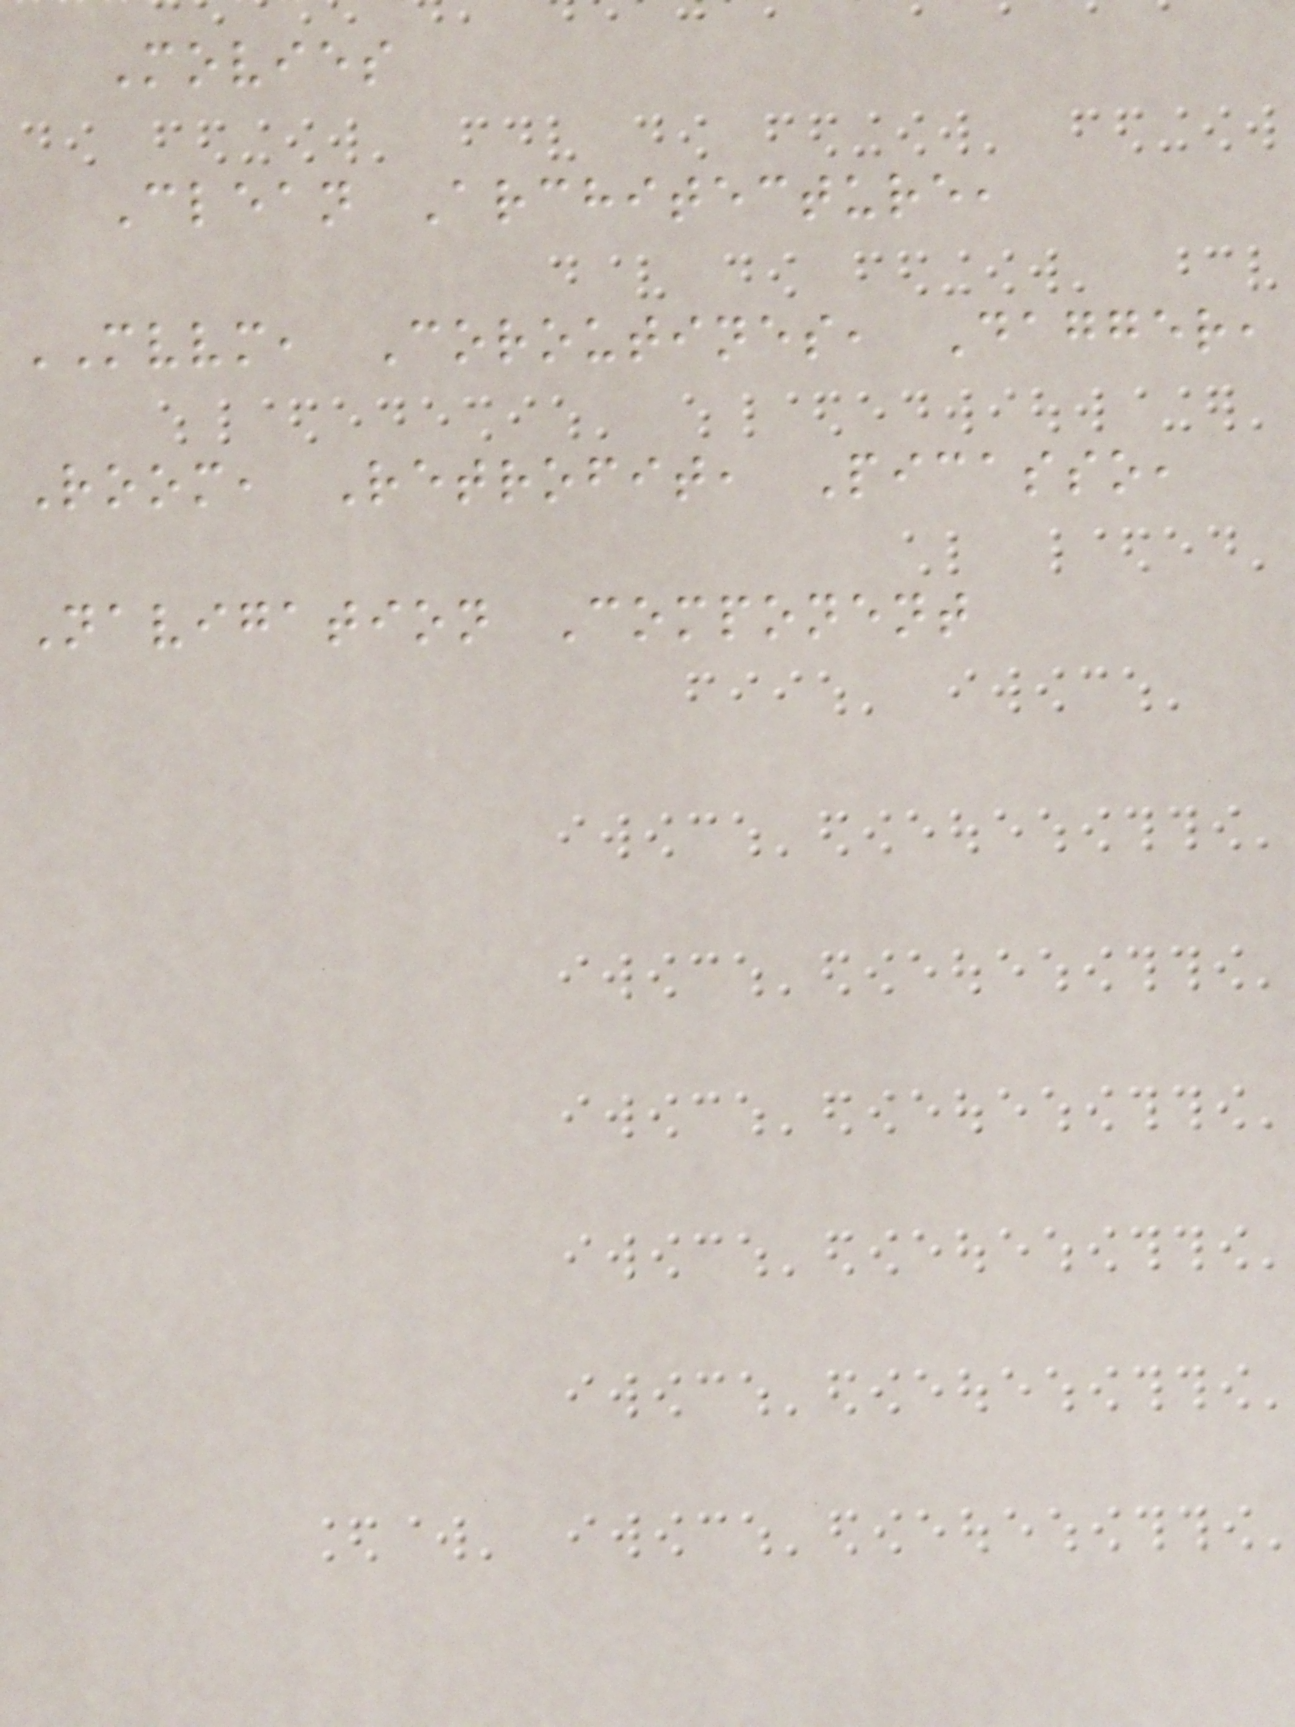Movies
Clean Architecture,
MVVM, Coroutines, Dagger,
Room, Retrofit, Picasso,
Navigation Component
